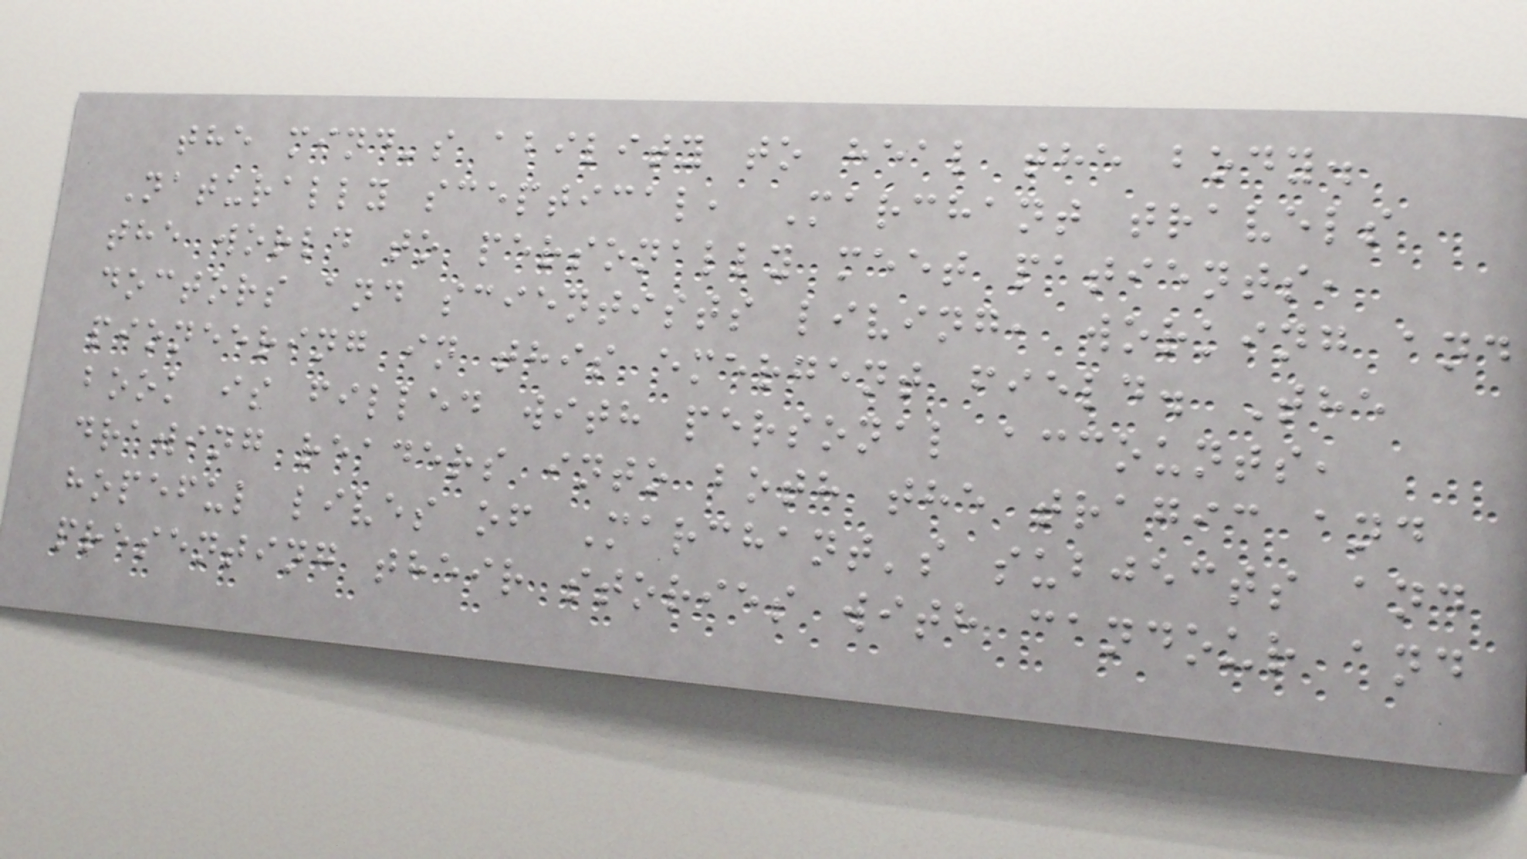the mind's ability to heal the body.
Naturally sceptical, Marchant travels
the world to personally meet patients,
doctors and scientists living, working and
pioneering in this emergent field. The
book is filled with personal accounts,
drawing readers into both the tragic and
hopeful lives of Marchant's subjects and
presenting their stories with candour and
